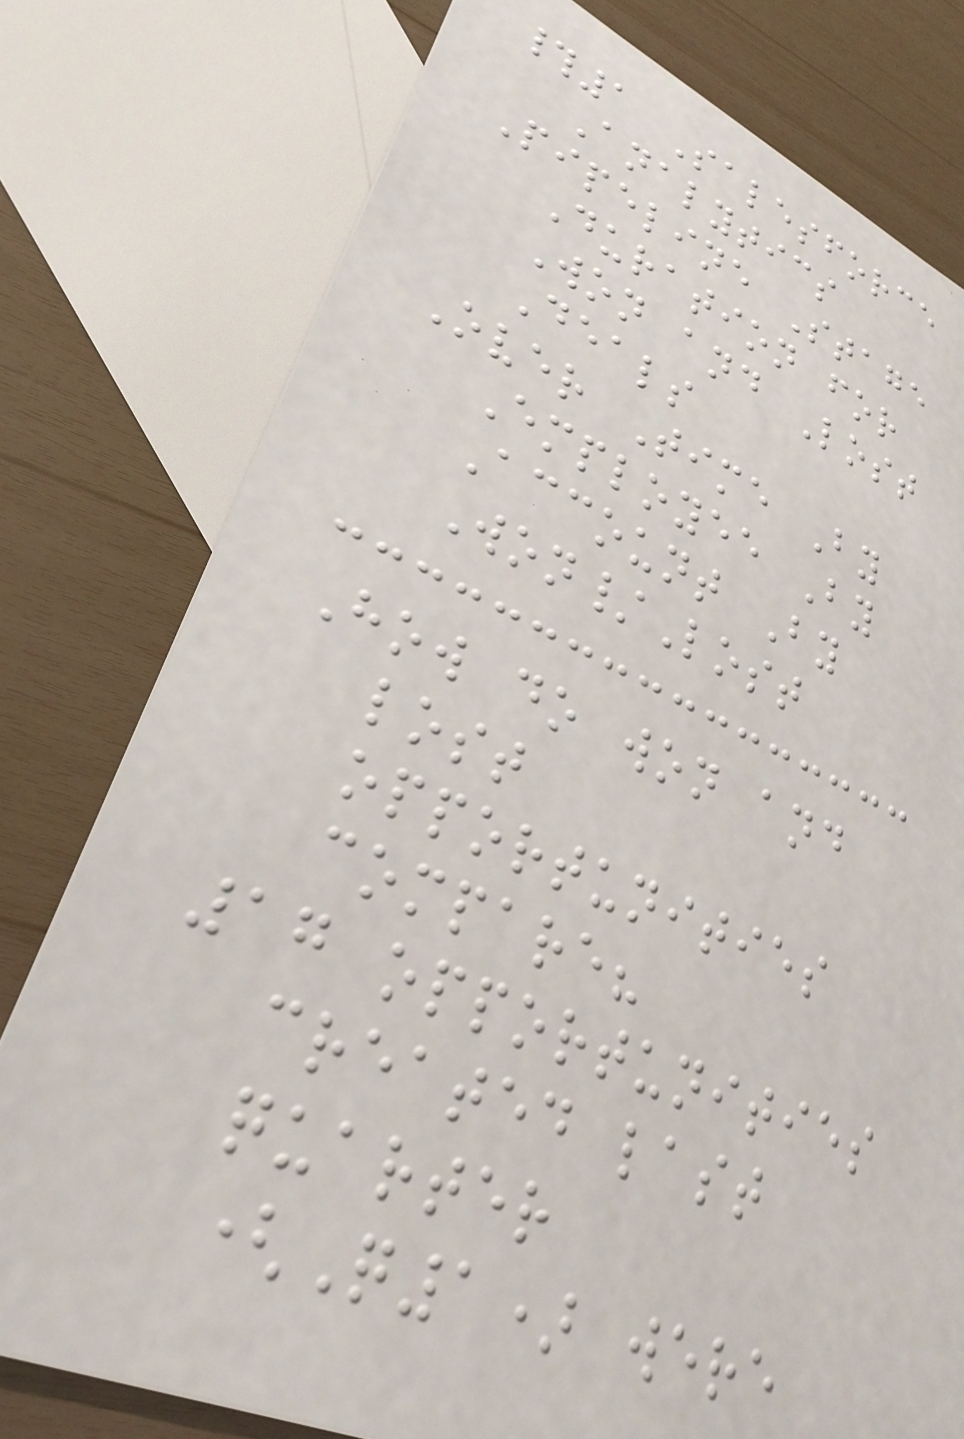#1 Salesforce
Analytics
Pipeline Stage
Duration for
Won and Lost
Deals
Over Time By
Employee By
Account By
Won/Lost
How do won and
lost
opportunities
compare?
17 opportunities
created last
quarter
(Q1) were
